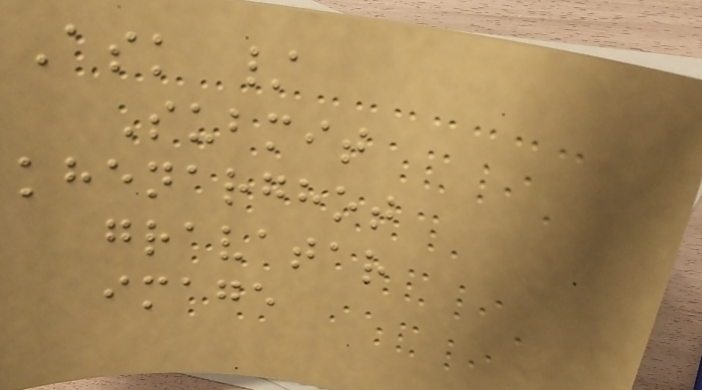Ask /
Submit
khenarghot
gravatar
image
